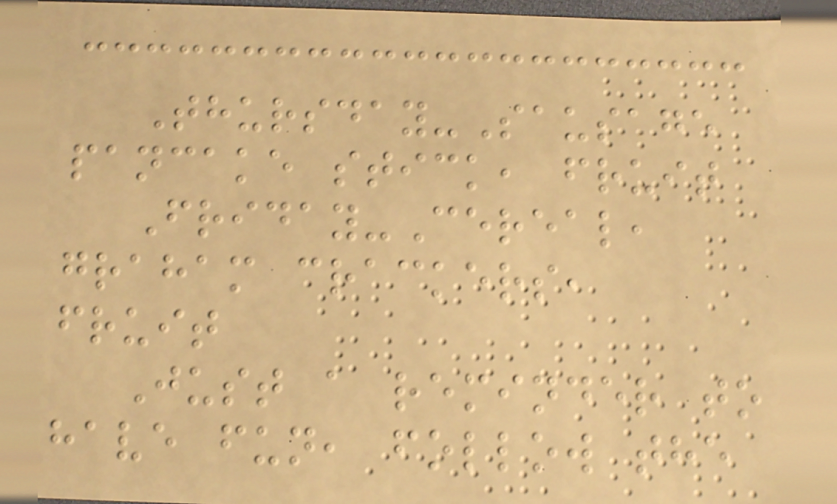Thursday-Sausage
pancake stick, fruit
Friday-Cereal,
graham crackers,
fruit
Just a reminder to
have fun, follow the
